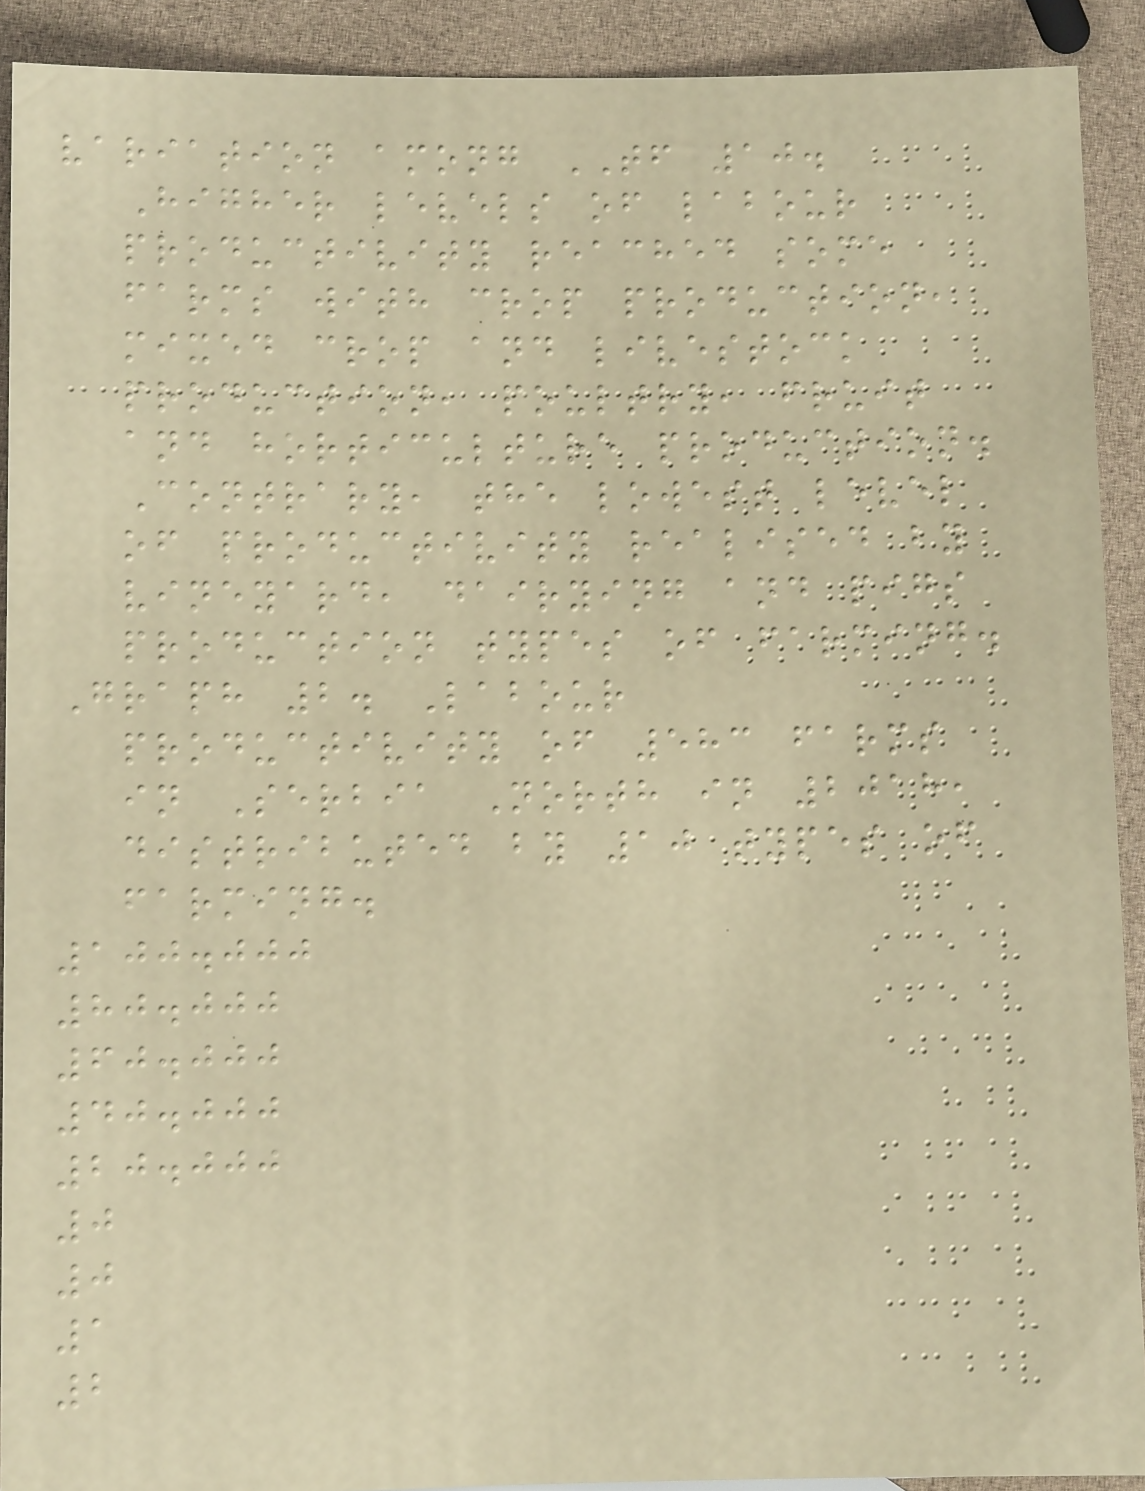variation among TF 10.
Higher levels of labour
productivity reached some
farms with crop production,
mixed crop and livestock
production, poultry, fruit
and horticulture production.
Contrary, the lowest level
of productivity realised by
vineyard, dairying and pigs
production types of farming.
Graph 2. Labour
productivity of 583 farms
in Serbia North in 2018,
distributed by 10 types of
farming.
100.000
80.000
60.000
40.000
20.000
0
0
1
2
